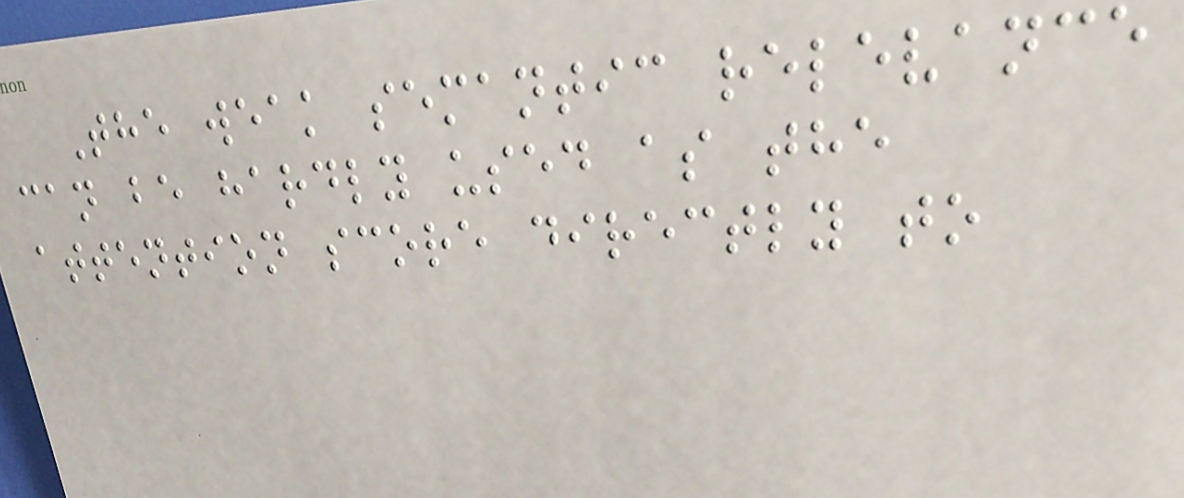The weak semantic relevance
can be hardly used as the
attention score directly to
